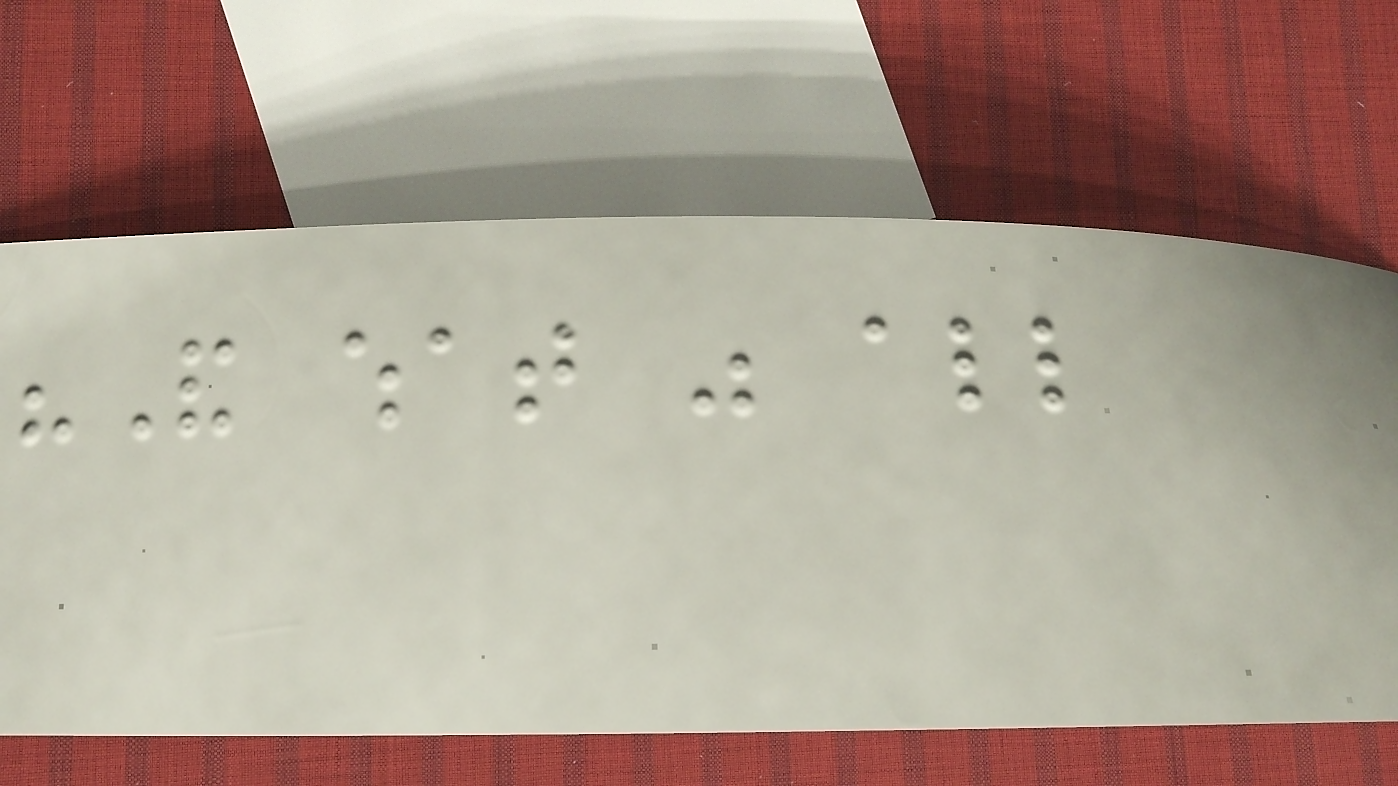"And what was all
